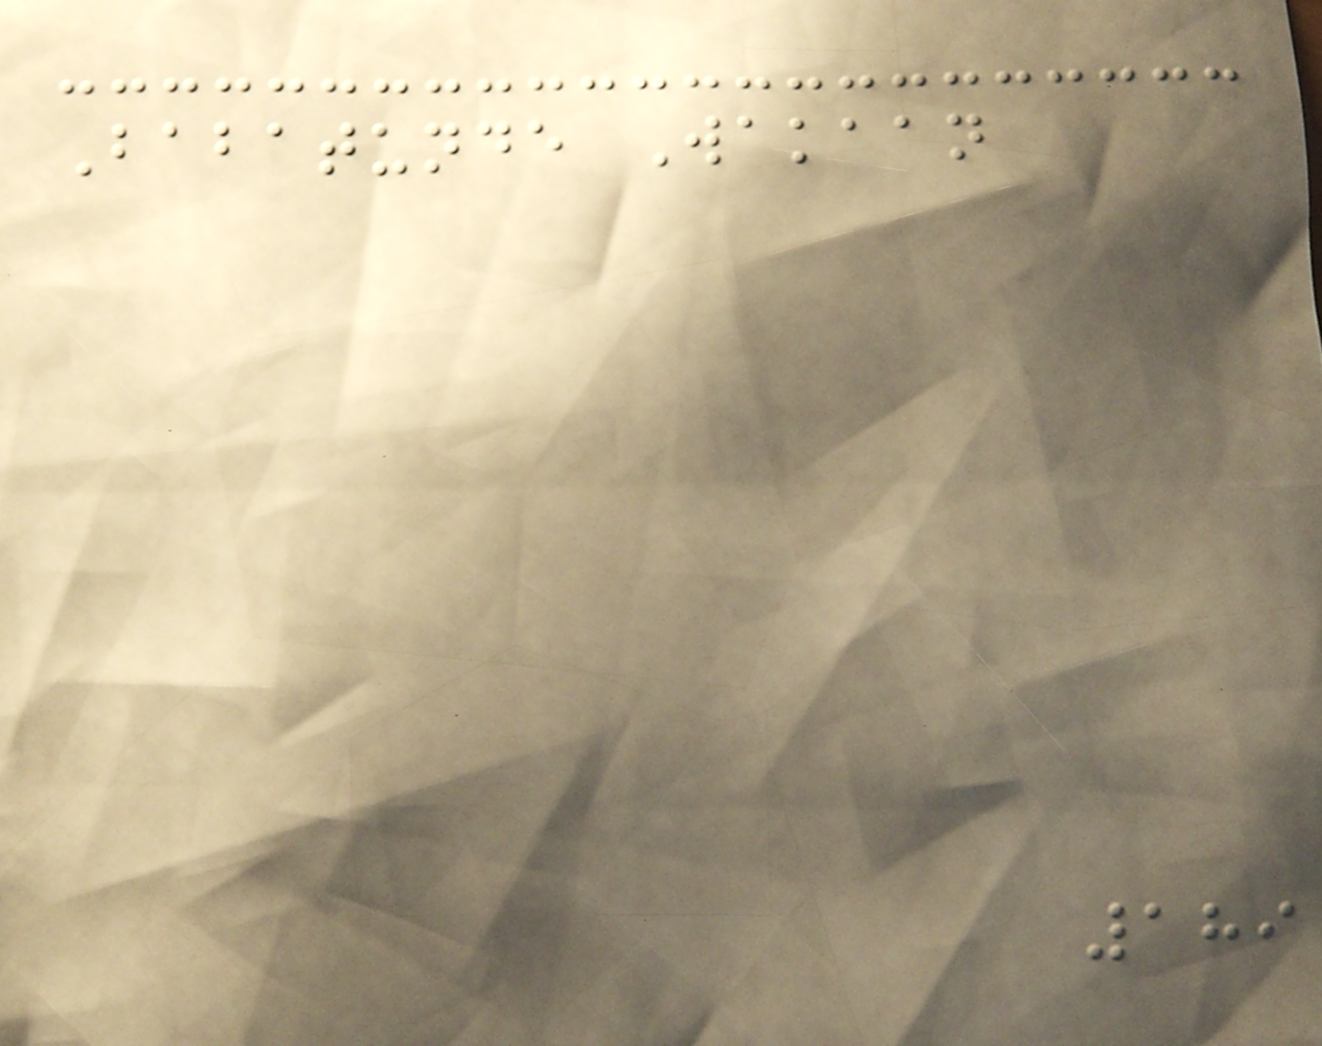Babatunde Wakaan
189
